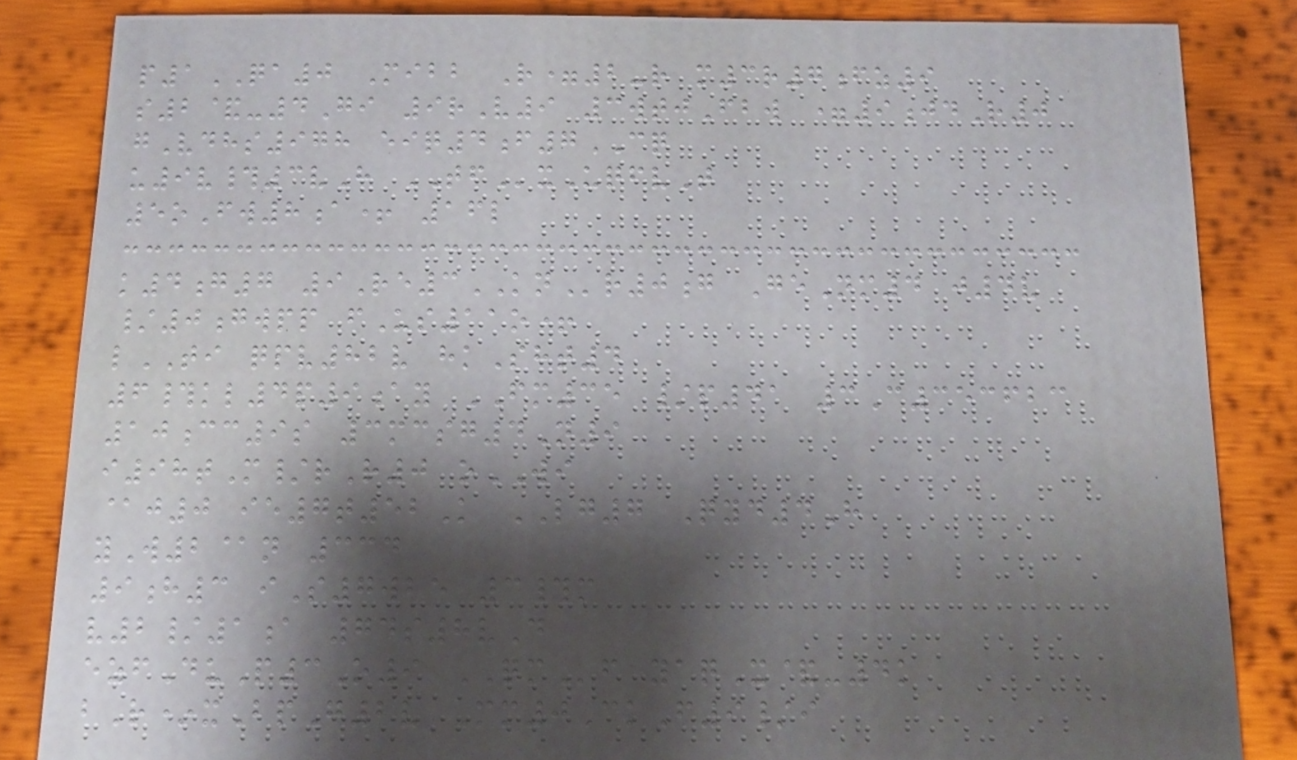p1QA0 Mibb R=2-r m3r7fz9
s2&-4Gi 9rV9 3wtjFbw =9jdR0
gVdhs978 eiq4f7CQ
u9v#3vH TFxUqfvT
5oFw8a+ 16l
k4g7 9Re3KNr0g GeNm4 j4v
/0gwpp fUs11o+
lTI qpv82v hkSht4
6#kl4p9ay FM35 /p41 3C353623
10cc9s 3mcsg4N9
i98tM/rR0 oWI
@j0 ie7t52K LG7 Qyd4H
yW2@n 334
9h3 iS7wbe 3#m
v2/1a 74s8vD
ezfDuP3O9 QMf yaqX&-4k
bR*xBpG2v Mm0CkF9/i
